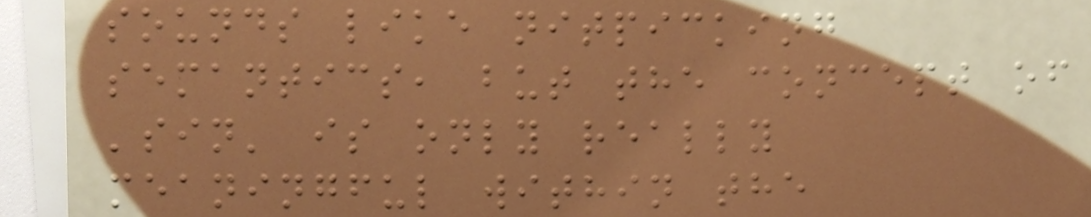sounds like nitpicking
semantics, but the concept of
'sin' is only really
meaningful within the
